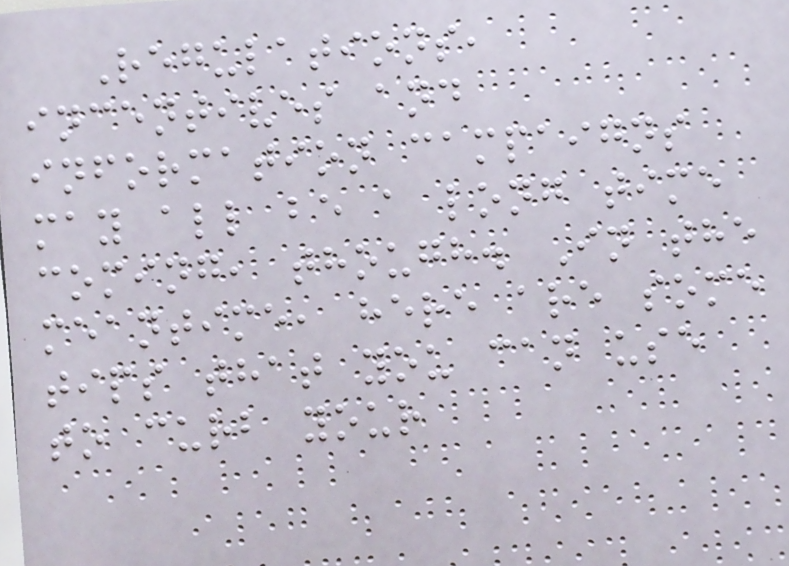Regulations,
incentives and
information campaigns
may all be a long time
coming, though. In the
meantime, here are some
tips that you can use
to curb your
